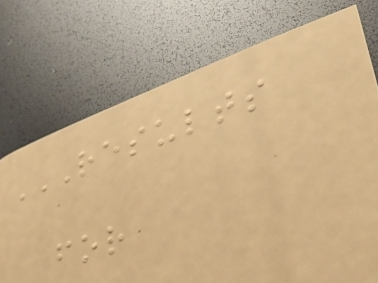RESULTS
FOR
